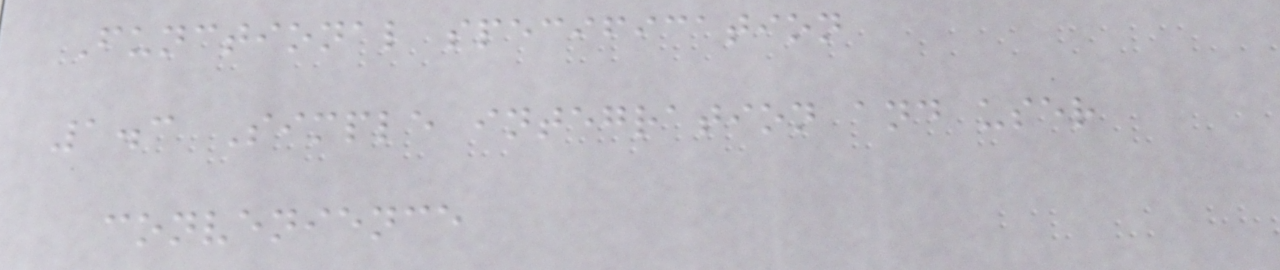Functional specification
1.3 Simple integration and user
convenience
